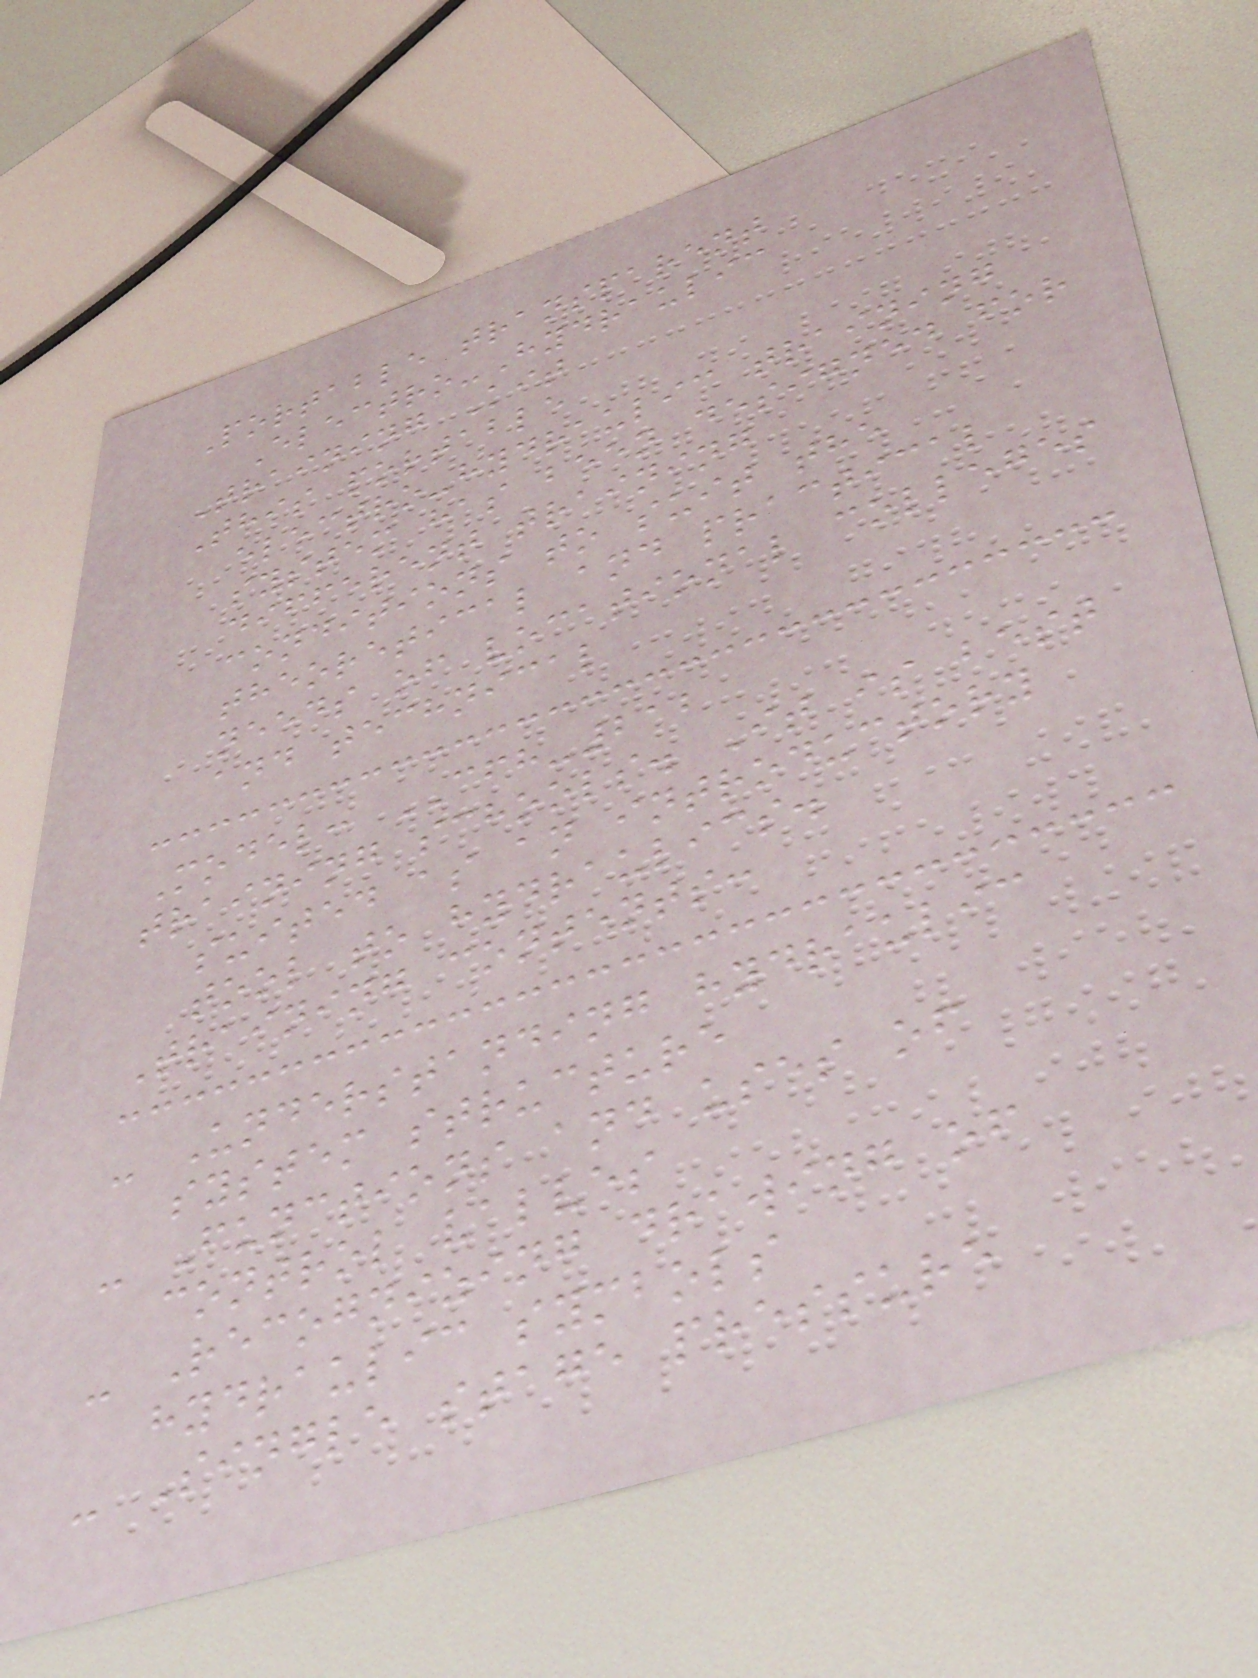Portable transparent
Electro-Hydraulic
Training Kit
This portable
electro-hydraulic training
system has been designed for
different training
conditions to suit the
theoretical and practical
needs of vocational colleges
and technical
Model: CFH-212
training schools. It is best
suited as an introductory
tool to hydraulics.
Training contents:
- Understanding hydraulic
system structure
- Functions and uses of
control valves
- Recognizing drawing of
hydraulic symbols
- Single stage pressure
